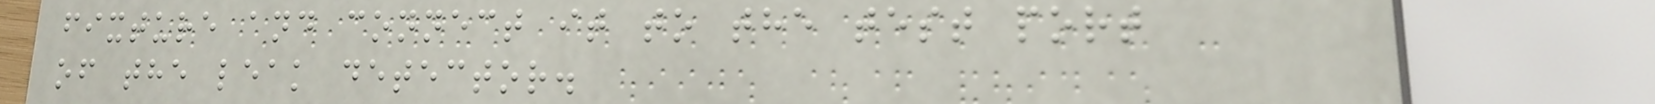fixture and connect it to the test port
of the leak detector.
